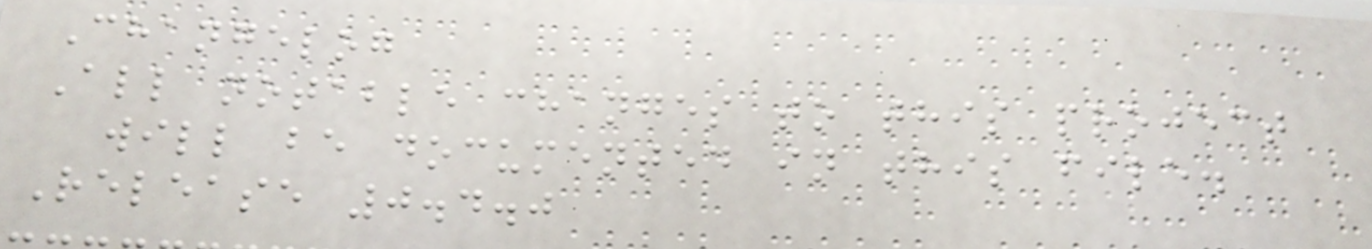Changelog
All notable changes to this project
will be documented in this file.
Release 0.4.0
